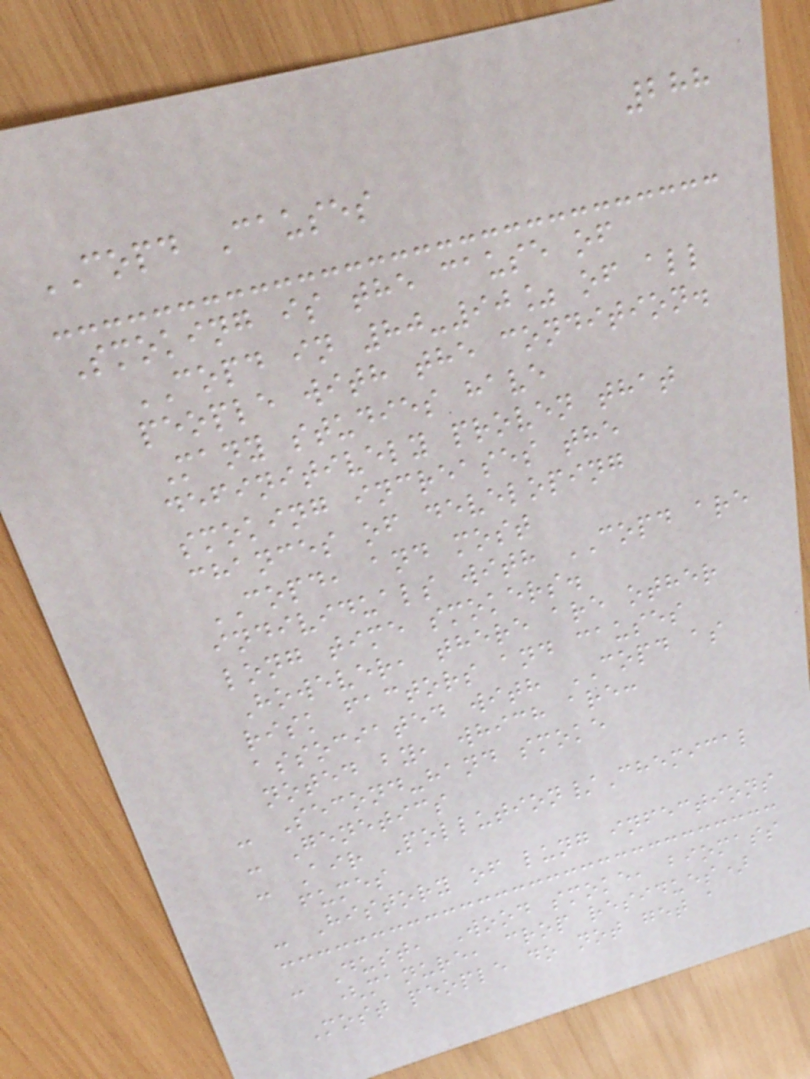288
COPD Causes
Smoking is the cause of
COPD in 80-90% of all
people with the condition.
Many studies have
definitively proven that
smoking increases the
chances of developing
COPD, and most
individuals with COPD are
long time smokers.
However, there are other
risk factors and causes
associated with COPD as
noted by, which are:
- Second-hand smoke
- Genetics
- Air Pollution/Chemical
fumes
- History of lung infections
- Dust, Wood smoke, biomass
(manure, crop residues)
Most people do not get a
